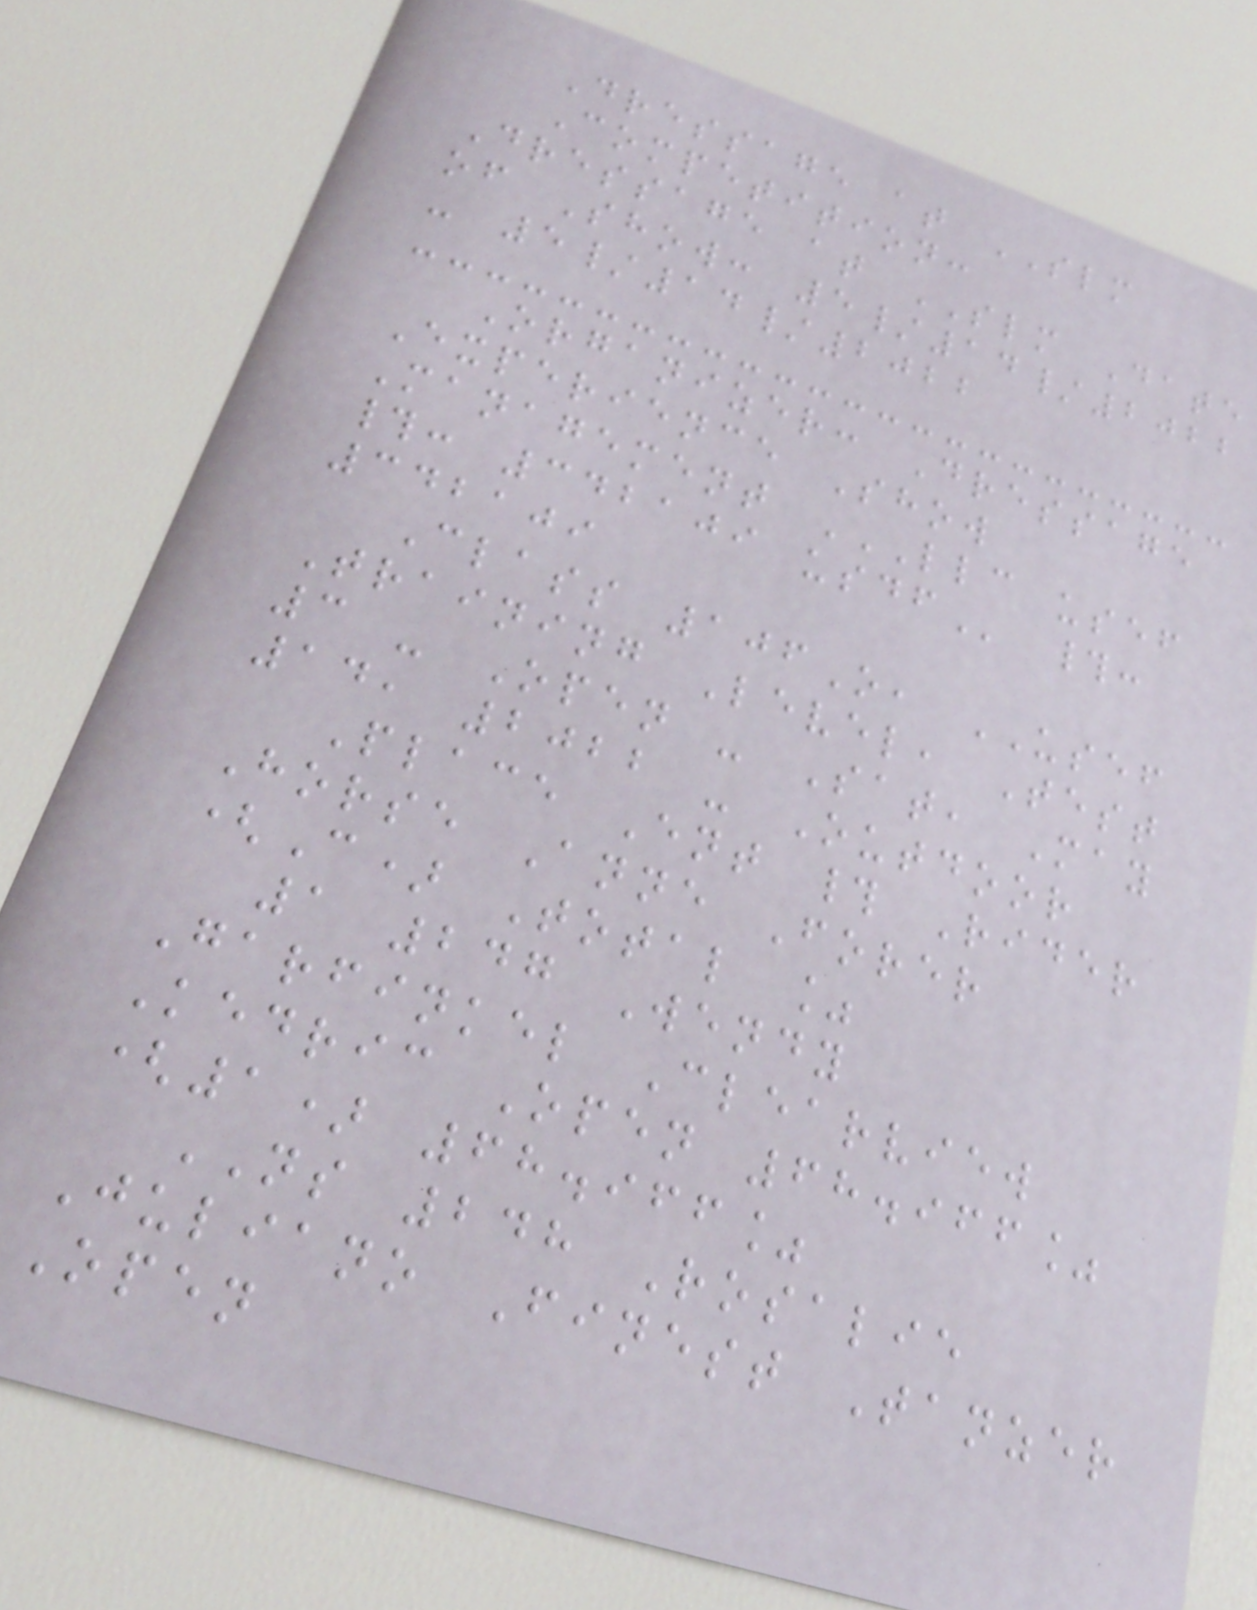Dressage at SLM
Competition:
Dressage at SLM Date
of Show: 5/14/2022
- 5/14/2022
Organizer: Dressage
Experience Show
Management LLC USEF
#: 342109 USDF #:
342109
Class 106O, USEF
Training Level, Test
3 - Open - Sat, May
14, 2022 - Outdoor
Place Ent # Rider
Horse Anne Forer
(C) Total %
1 247 Wendy
Garfinkel Clearview
Kedric Open 68.966%
(1) 68.966%
NS 248 Rosalie
Juliano Finest Tanzer
Open
